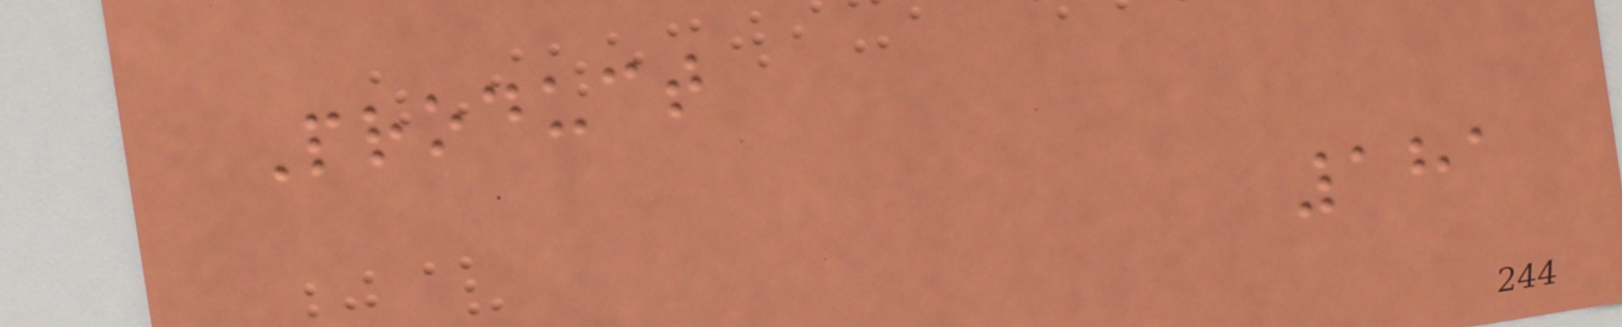Product
181
